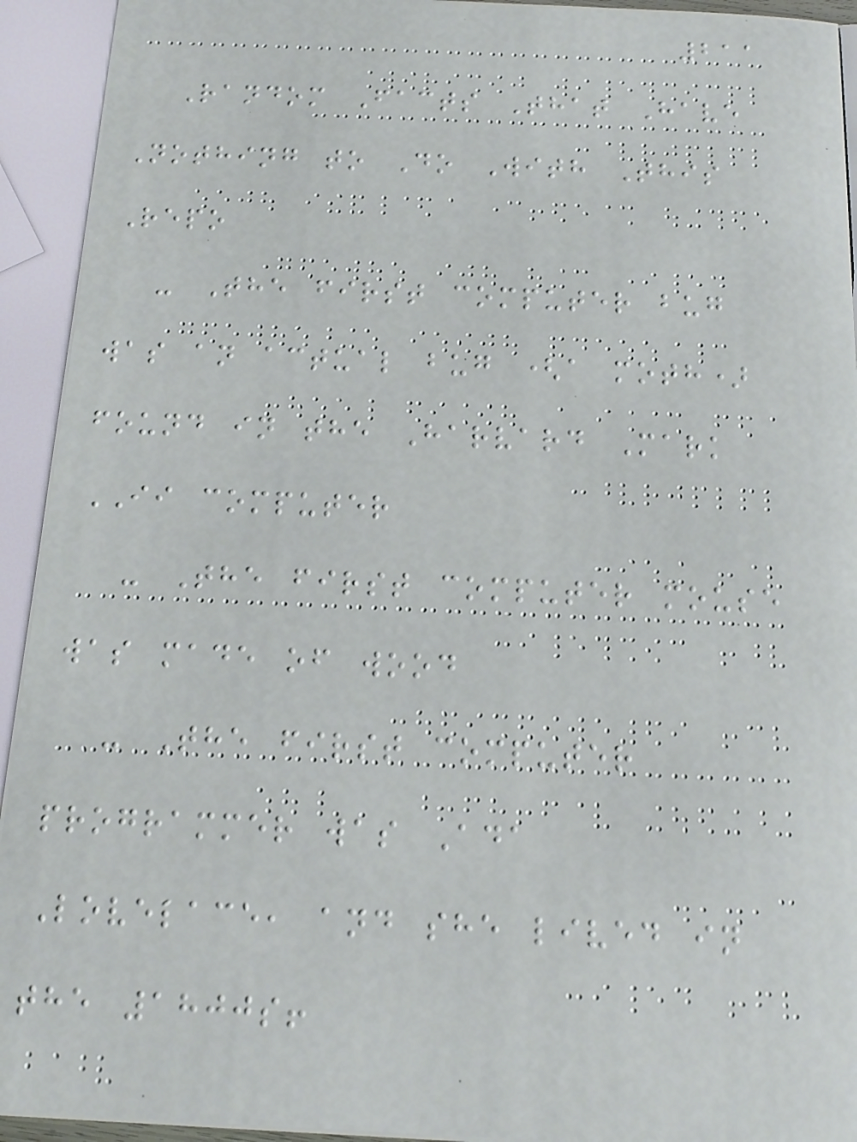211
Random Facts That Have
Nothing to Do With This
Repo
- The first computer bug
was an actual bug (a moth)
found in the Harvard Mark
II computer
- The first computer mouse
was made of wood
- The first computer
programmer was Ada
Lovelace, and she lived in
the 1800s!
